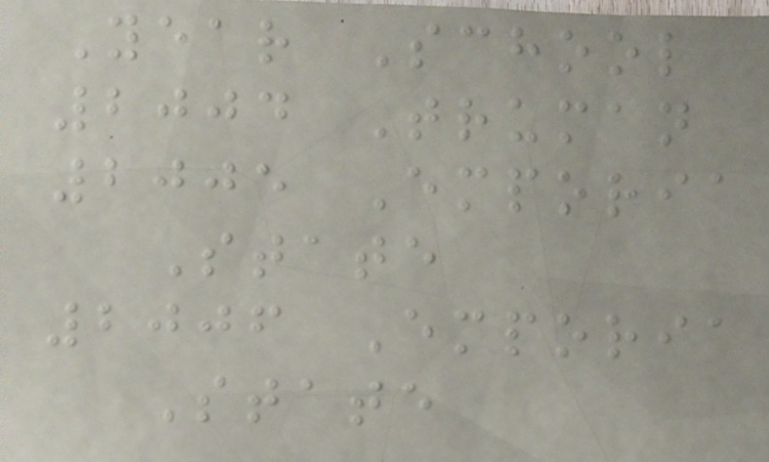Year School
2004 Truman
2005 Emporia
State
2006 Emporia
State
